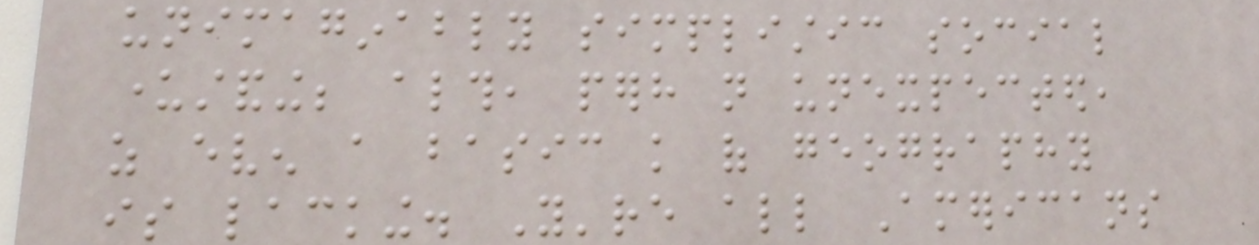unimaginably simplistic social
understanding; although, perhaps not unexpected,
as even a basic knowledge of geography
is lacking. You're all Americans
